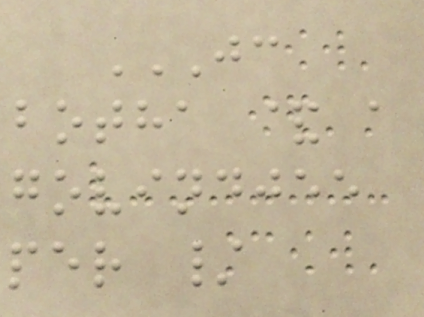JC
BOTHA & A
GOVINDJEE
PER /
